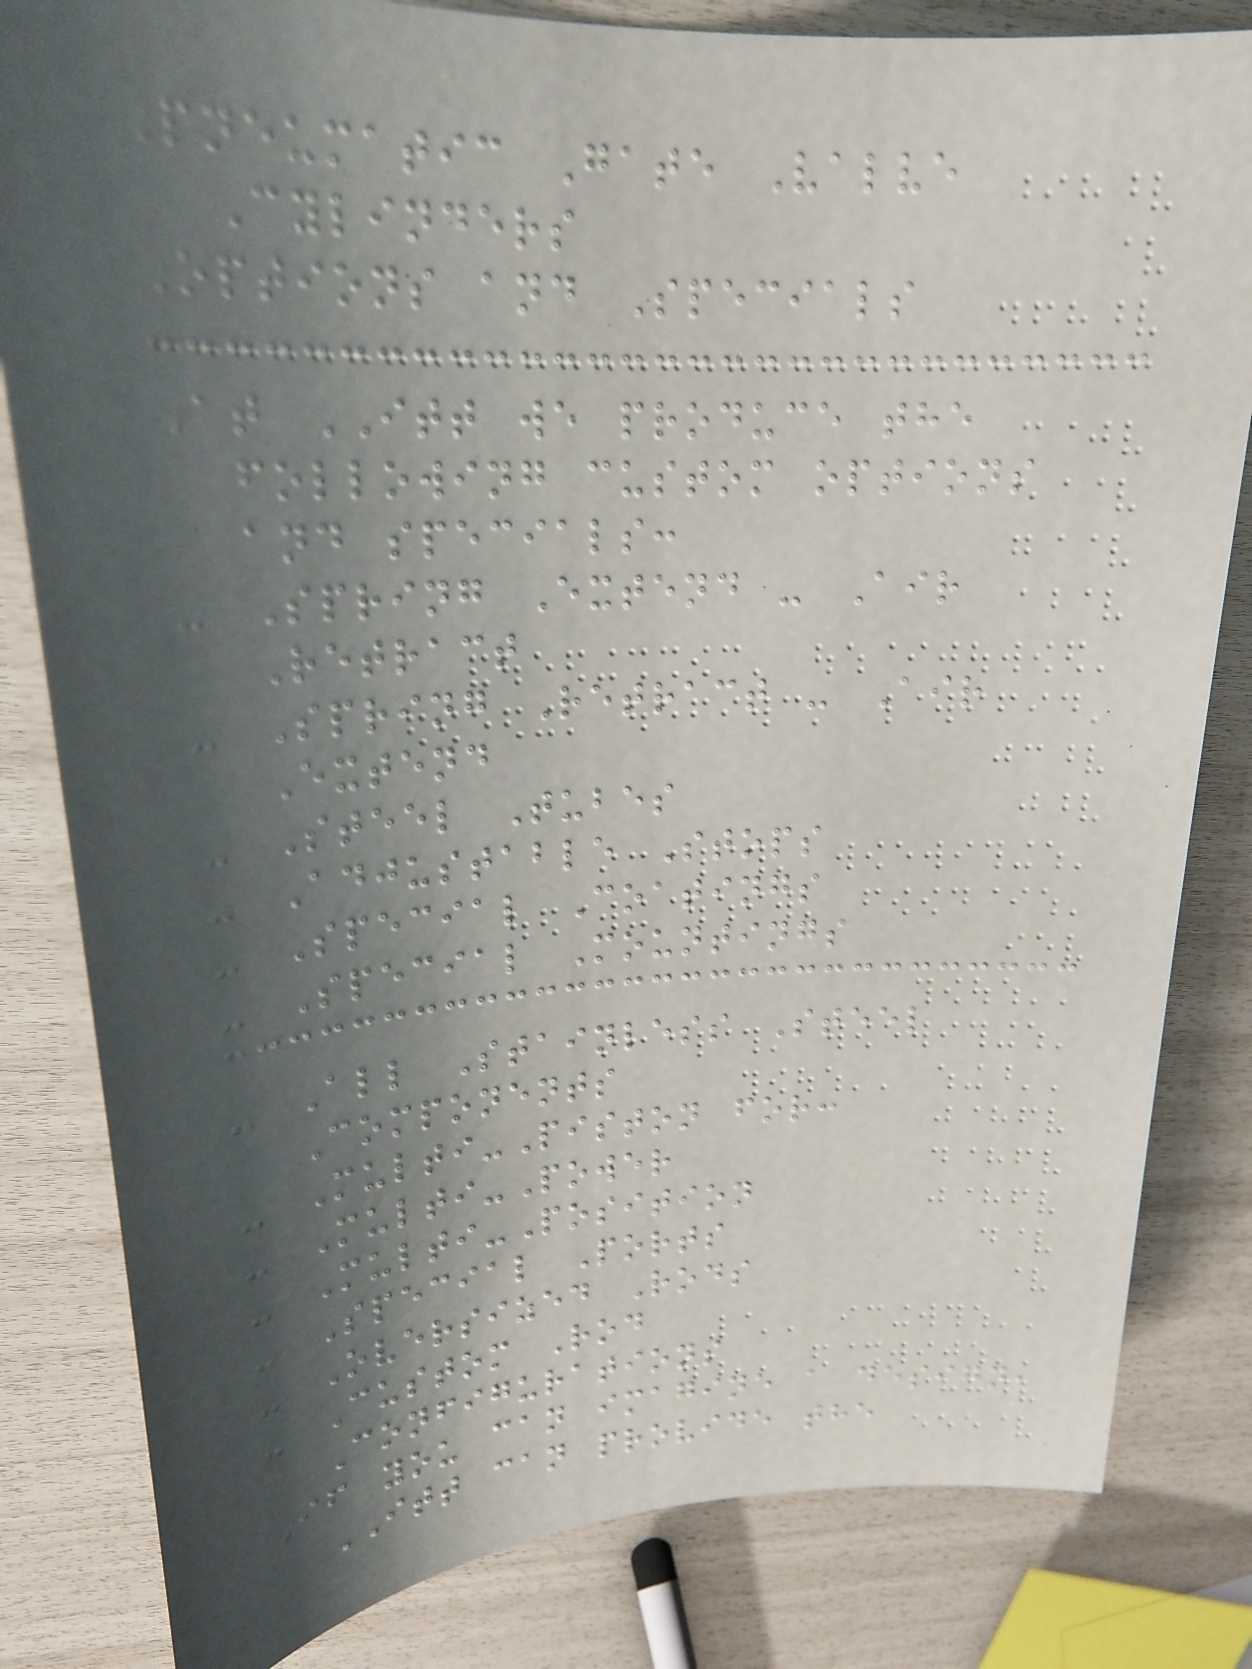Pneumatic Gate Valve
Cylinders
Options and Specials
At ITT we produce the
following custom options
and specials:
- Spring Extend - Air
Retract
- Spring Retract - Air
Extend
- Steel Tubes
- Adjustable Stops
- Special Coatings
- Special Mountings
- All Stainless Steel
Components
- Multi-Piston for:
- Multi-Power
- Multi-Position
- Special Ports
- Oversized Rods
- Custom Rod
Configurations
If you can imagine a design,
ITT can provide the
